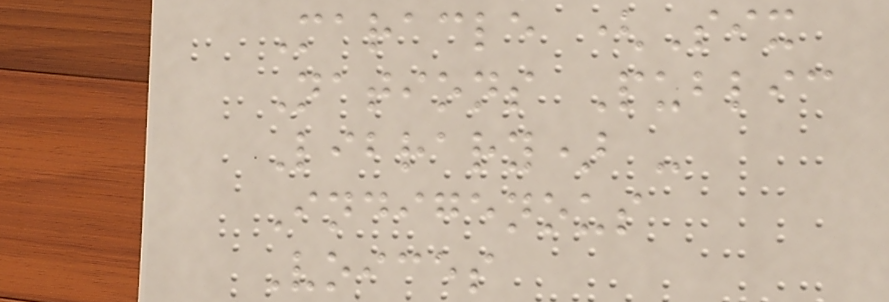Maracle (Six
Nations Public
Library) -
Indigenous
Voices
